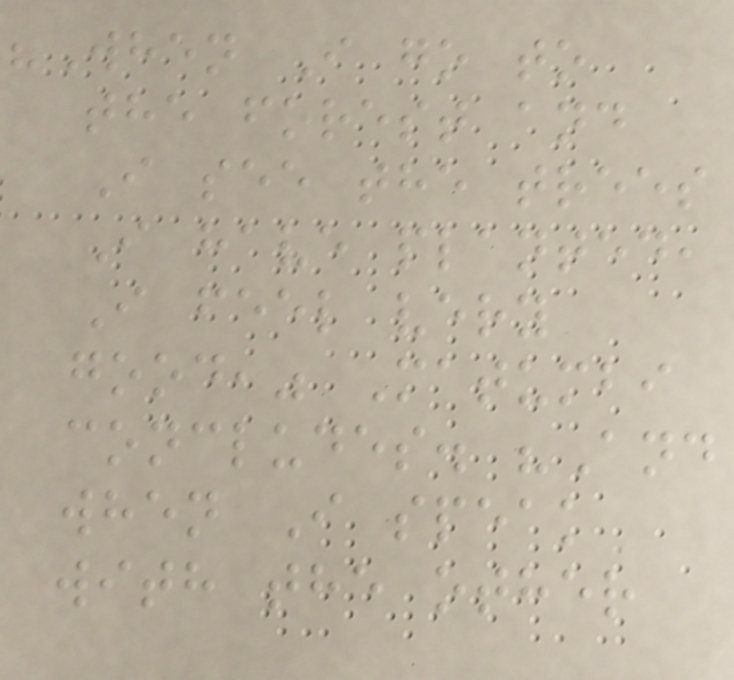"When I go to
the forest and
I see the trees
I have planted,
I feel very
good," Matumbi
concludes. "And
when I speak
with the other
